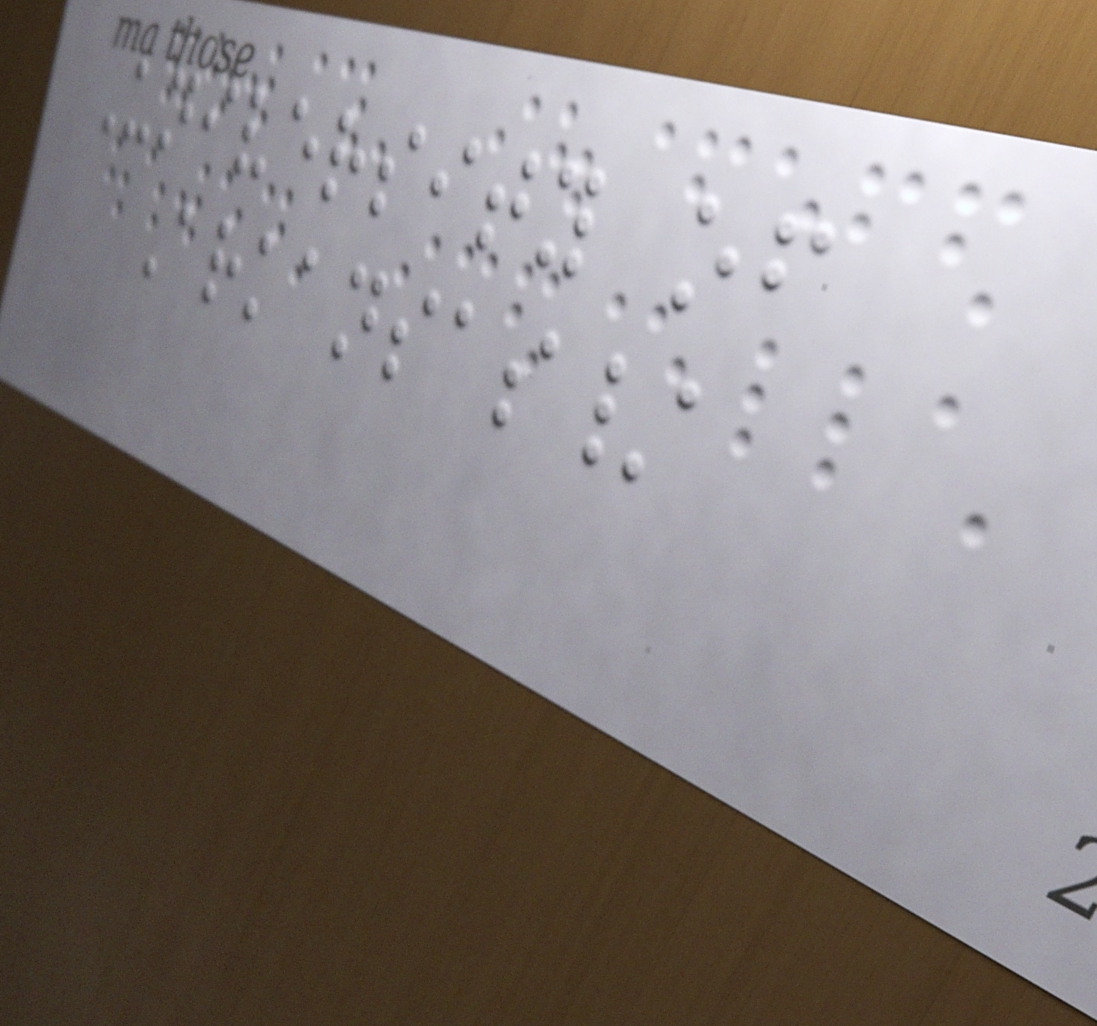University of
Arkansas/
